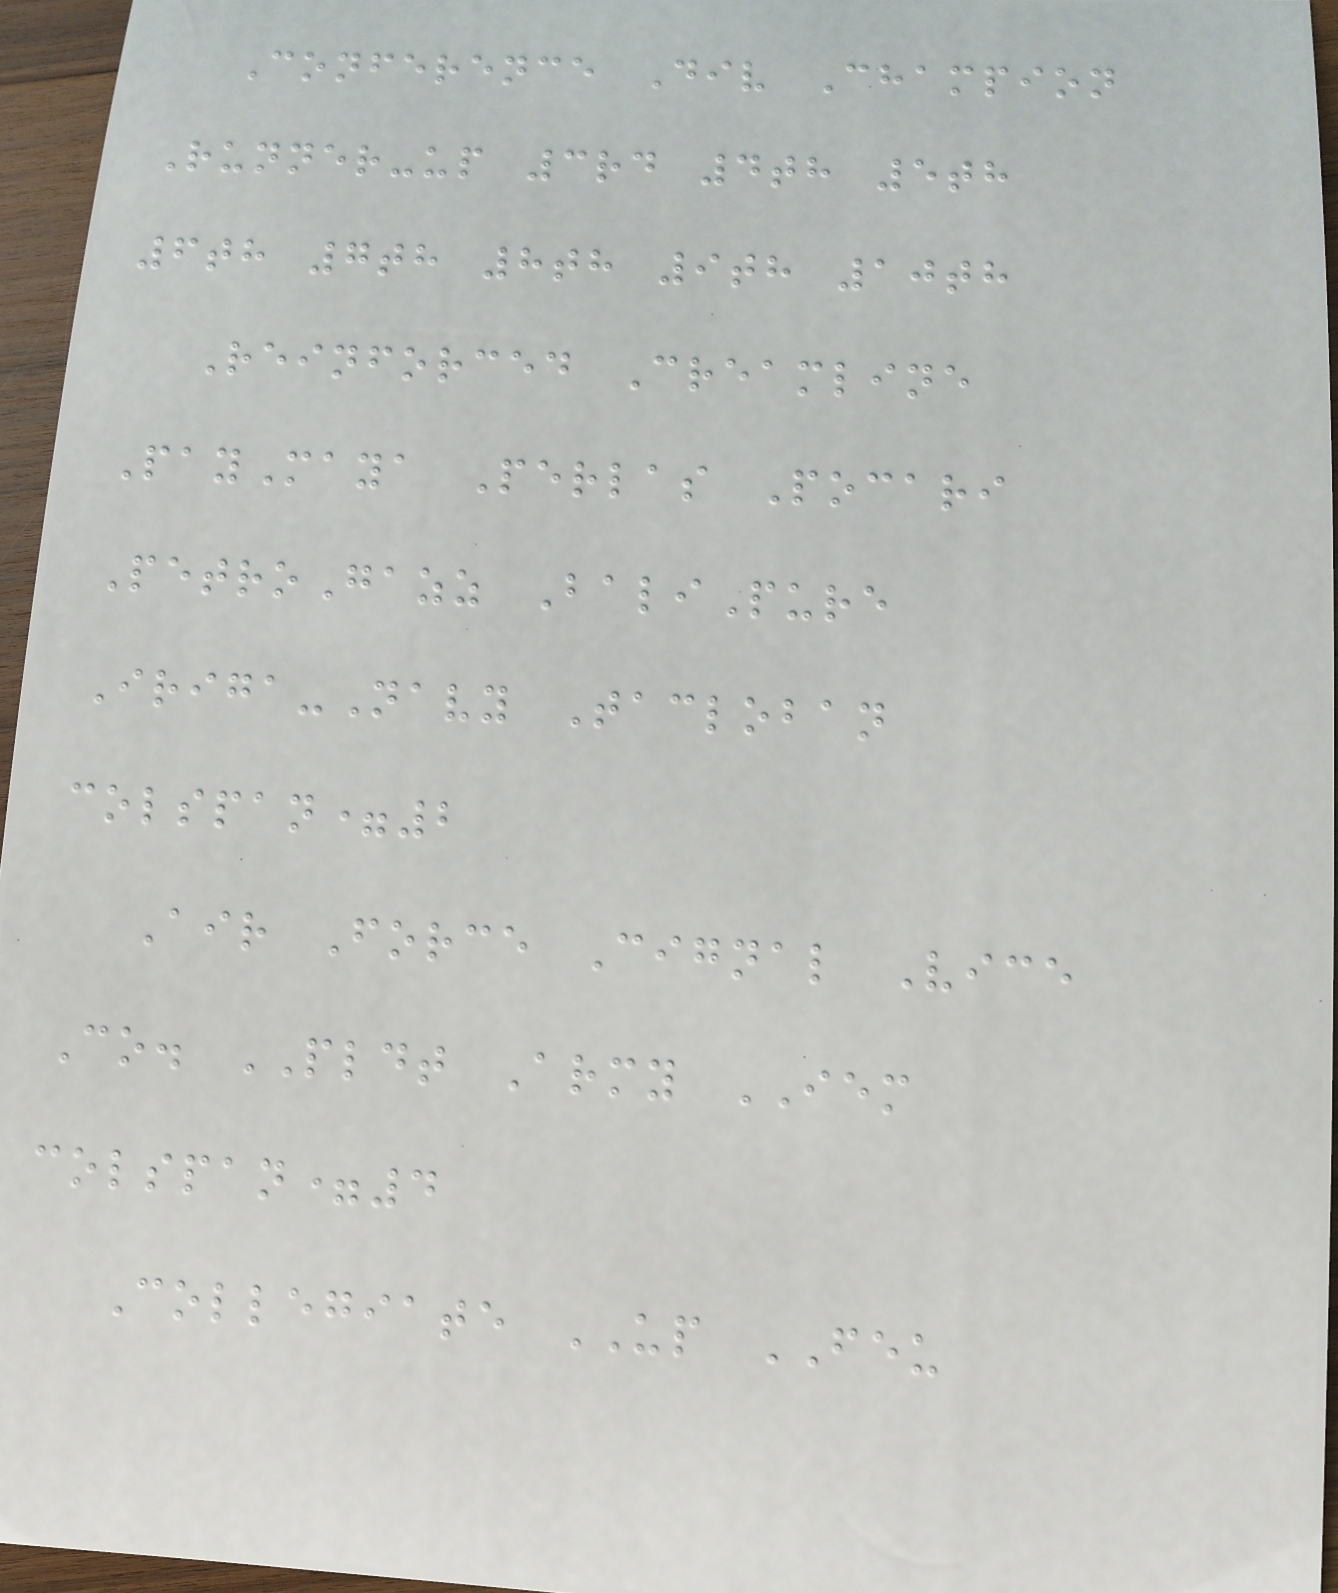Conference Div Champion
Runner-up 3rd 4th 5th
6th 7th 8th 9th 10th
Reinforced Creamline
PayMaya Perlas Pocari
PetroGazz BaliPure
Iriga-Navy Tacloban
colspan=2
Air Force Cignal Vice
Co. PLDT Army IEM
colspan=4
Collegiate UP FEU
